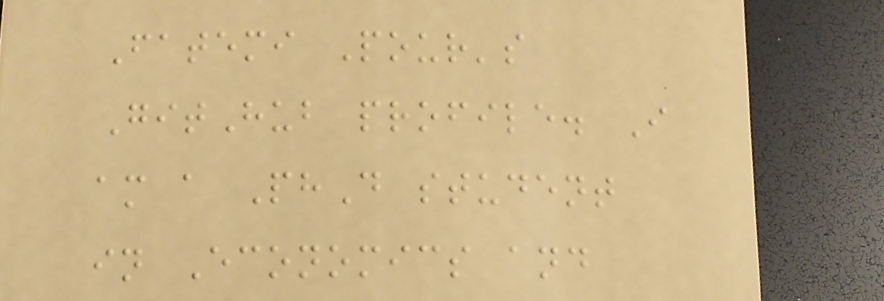Fatemi Pour's
GitHub profile. I
am a PhD student
in Economics and
